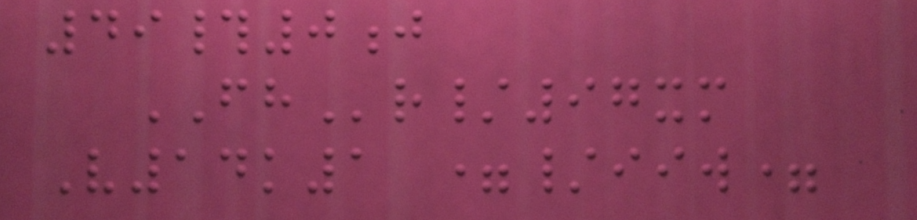49#0j
FHr/97xm
V14k1 =/iiw=
